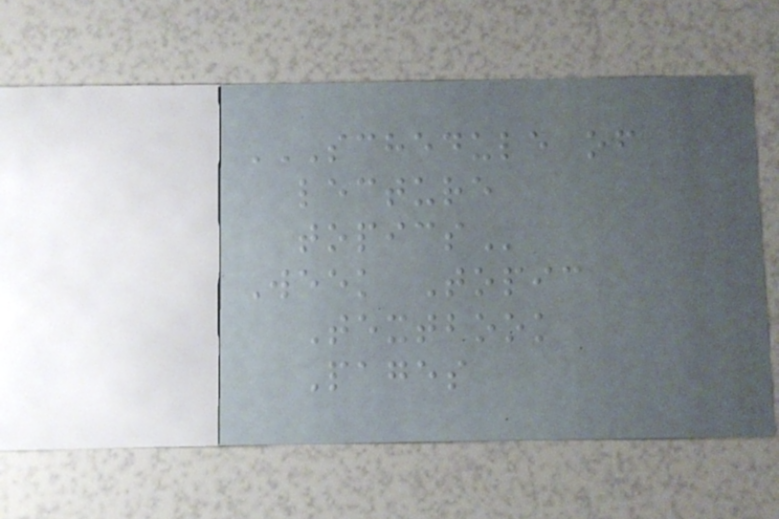SCHEDULE OF
LECTURE
TOPICS
Week Topic
Textbook
Pages
